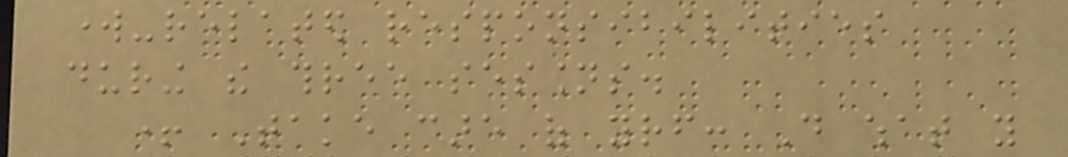work-related responsibilities
during the three sessions.
+ Take care of yourself: Do what you
